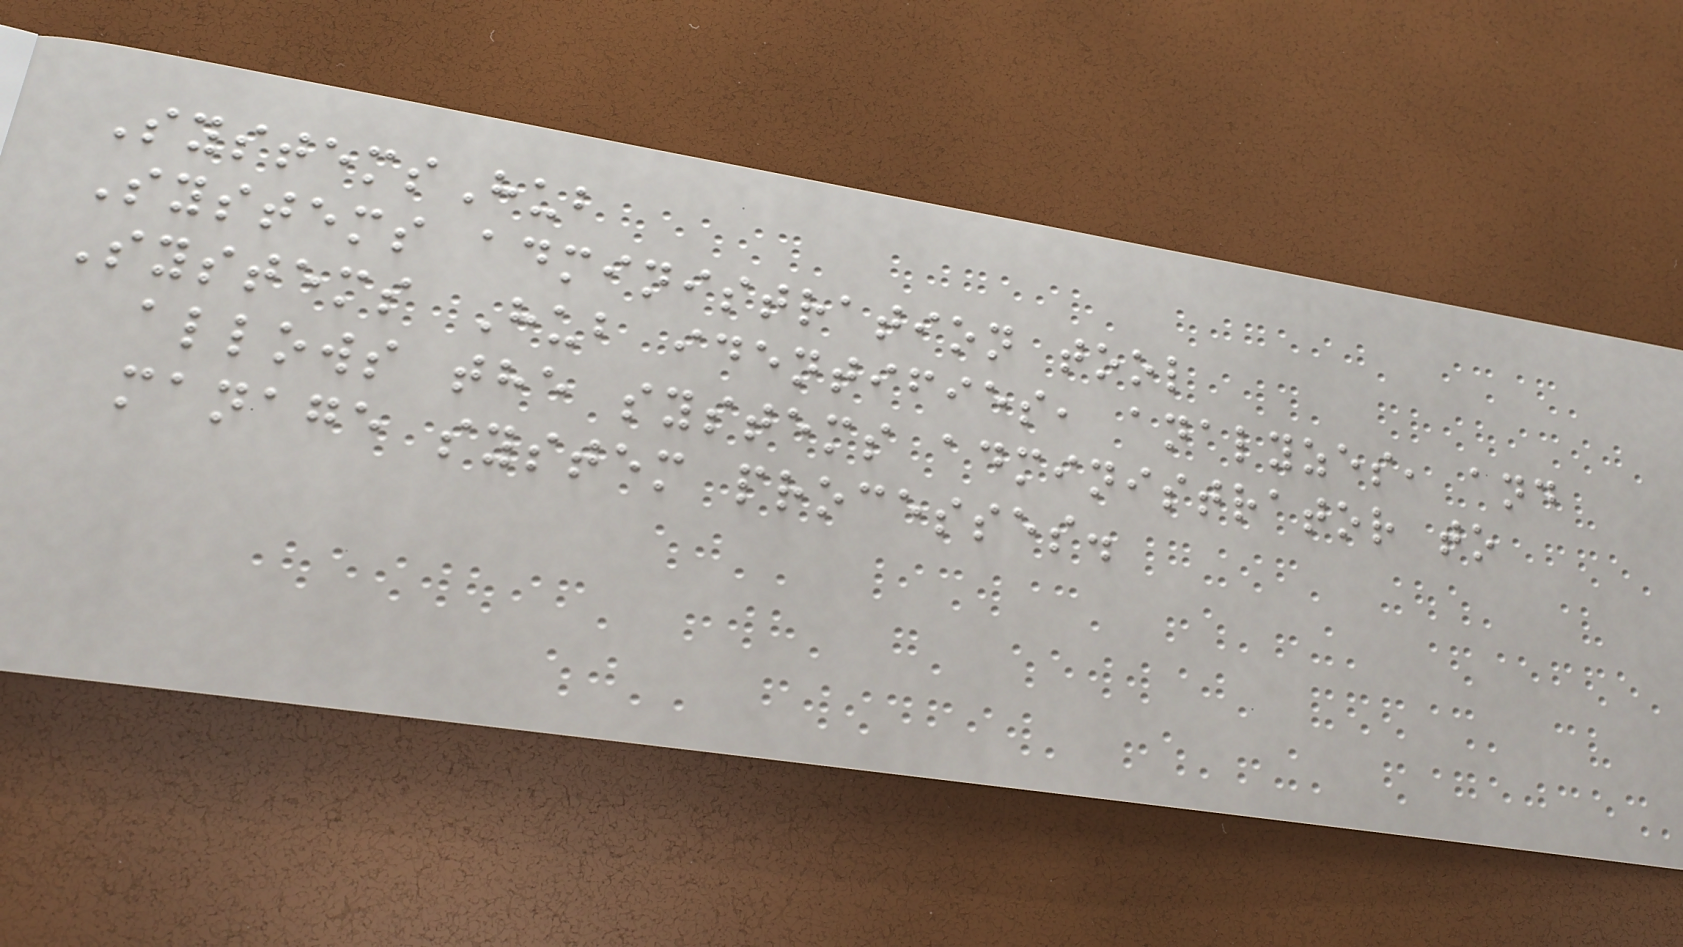SystemsHub
Systems administration tool
Systems Hub identifies, analyzes, and
allows the systems administrator to
manage system processes.
